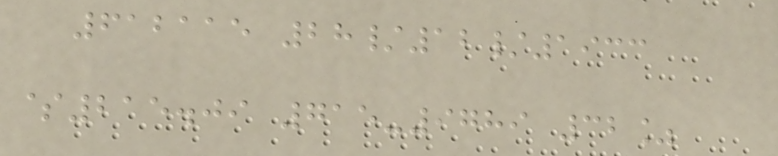612115 28/12/1933
$215.09 715-9789 32%
